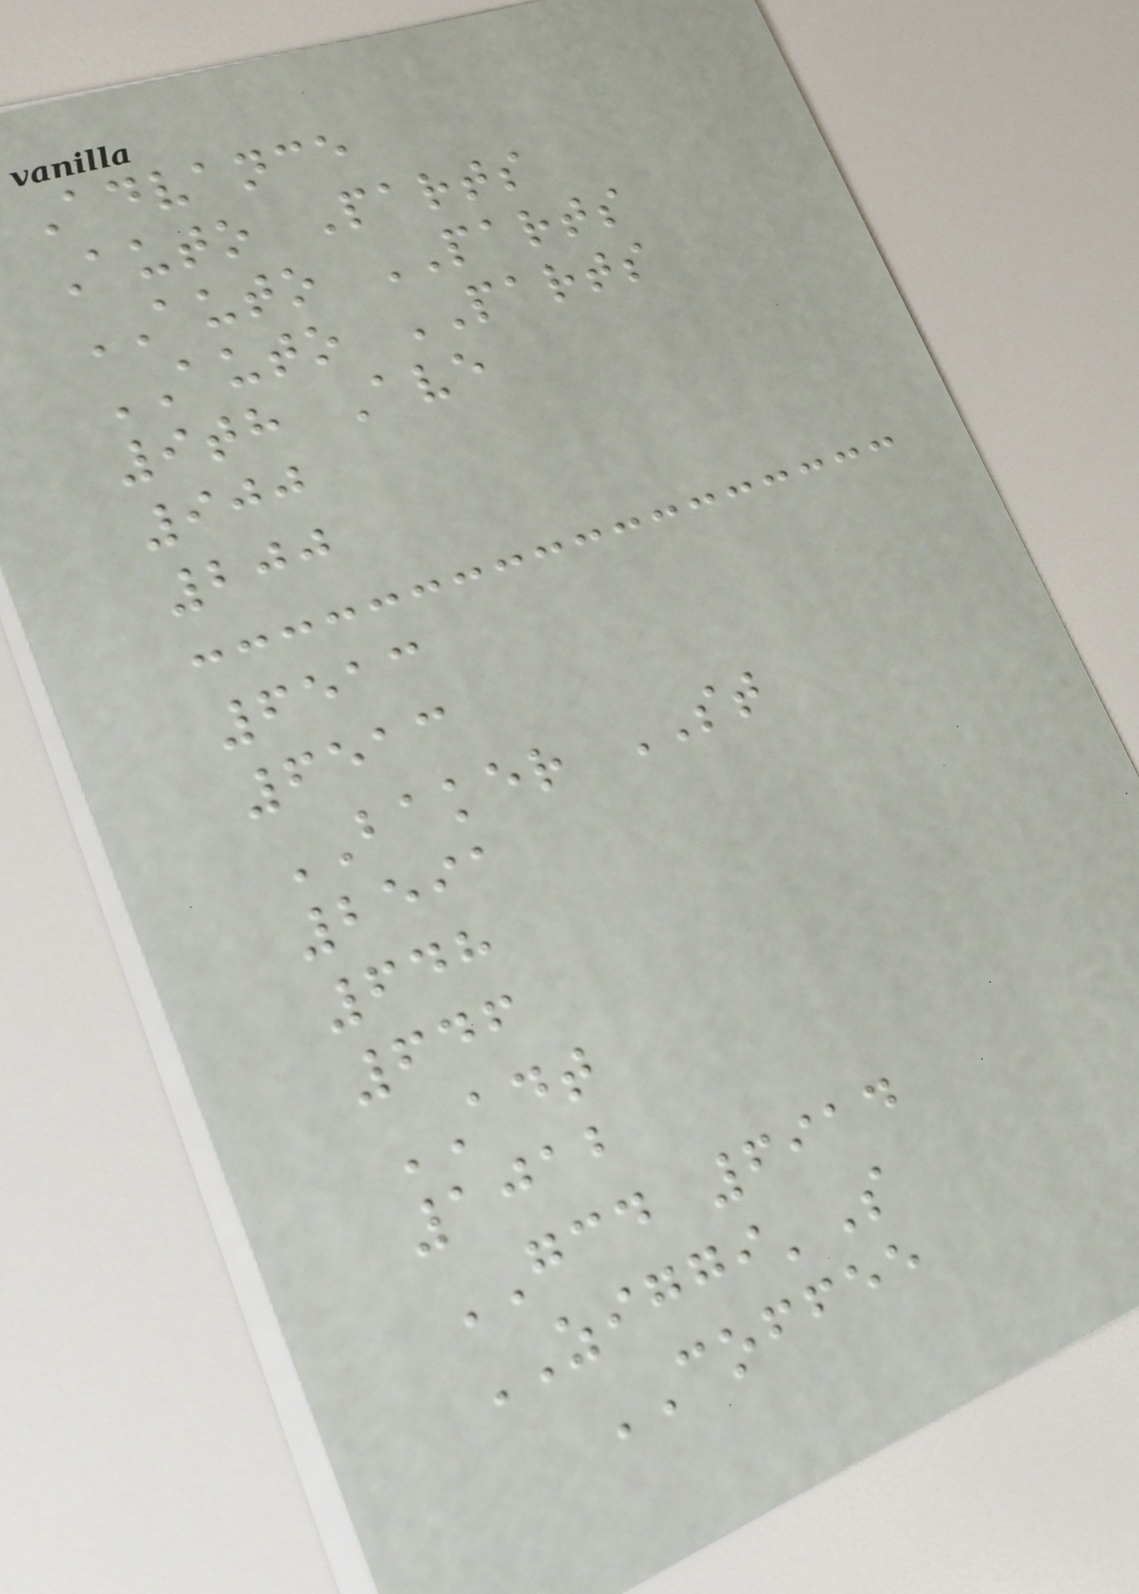Advance
Auto Parts
AUTO PARTS
AUTO PARTS
9th Ave
900
200
6513
6513
BAKER ST
2591
648
646
ADT
1012
GCD 6914
ZIGGI'S
COFFEE
